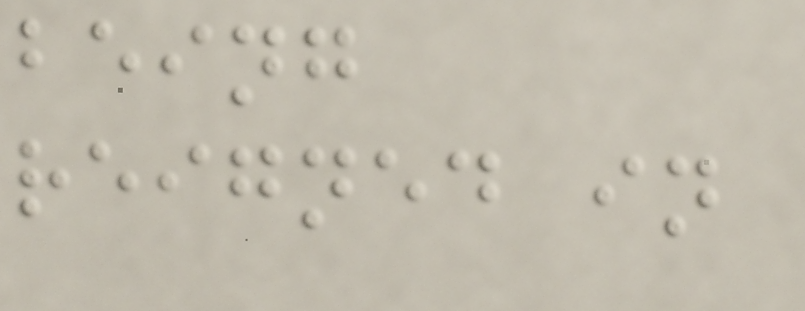being
reigned in
